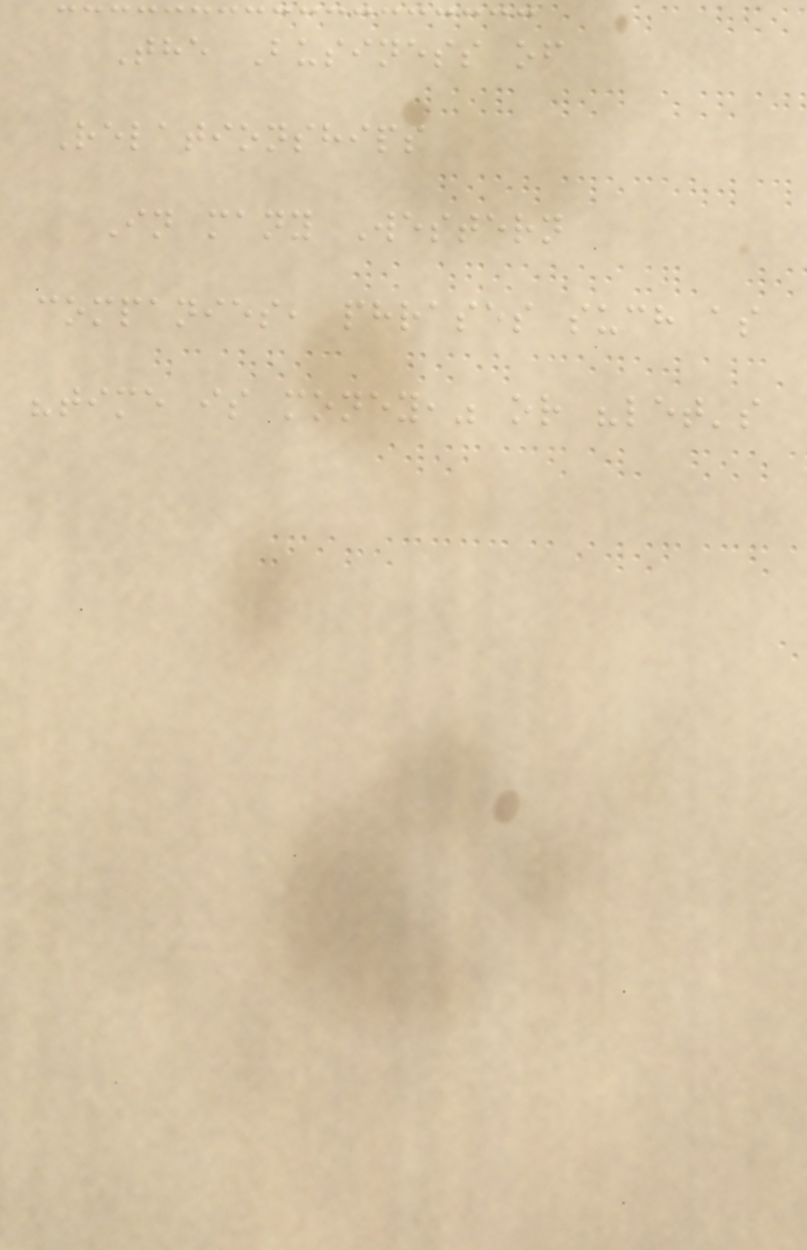The Business of
Relationships
In many Western
companies, phrases such as
"time is money," or "let's
